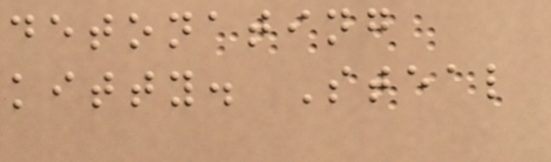detonating
kitty. Steal
